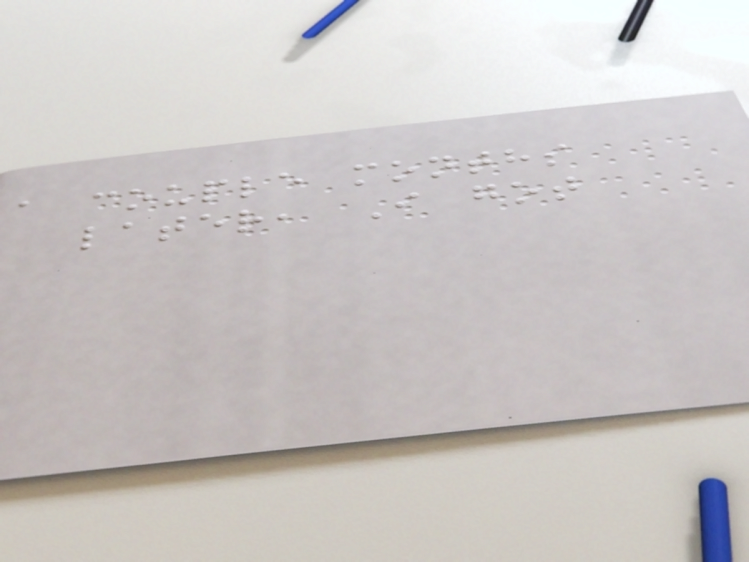a couple months
later, I got
